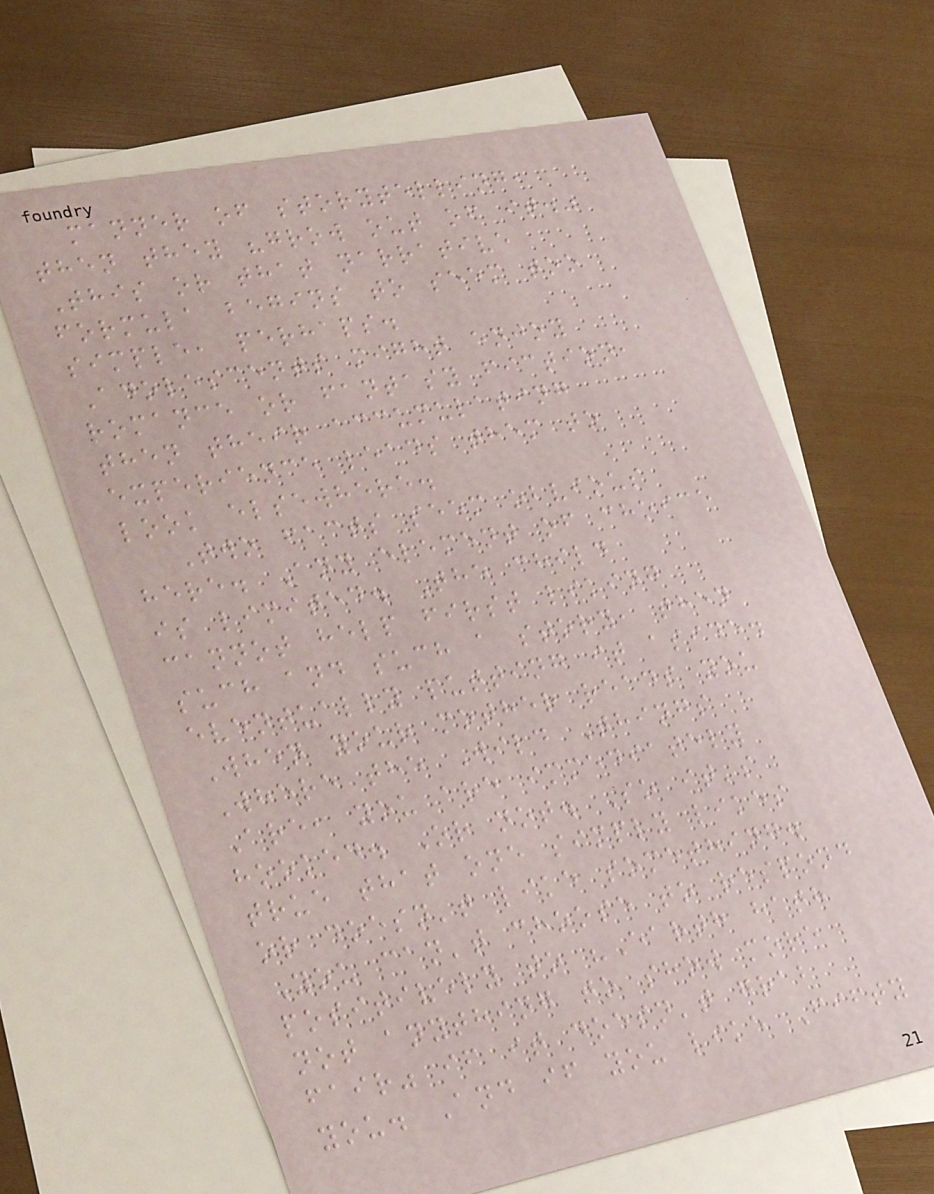manner of storytelling,
then they "grow out of it."
This or that narrative
formula begins to seem too
simple, perhaps.
Adolescents might enjoy
romance or fantasy fiction,
then their accumulating
experience leads them to
look elsewhere.
Two facts seem obvious
here. Any element of choice
is limited. The child
cannot help first liking
such and such a story, then
eventually putting it aside.
When your mother reads you
Where the Wild Things
Are, you are immediately
hooked. Or not. So it's
true that one simply likes
or doesn't like something.
You can't choose to respond
positively to "Earth hath
not anything to show more
fair" if it doesn't grab
you. And if you like Fifty
